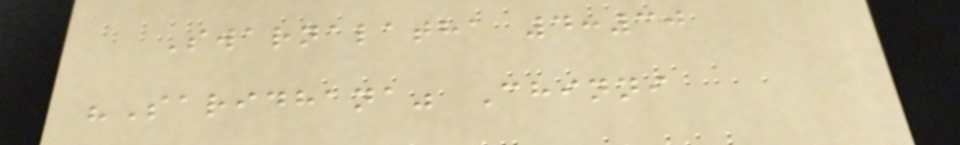Swarnalatha 4:30
"Saridhana" Chinni
